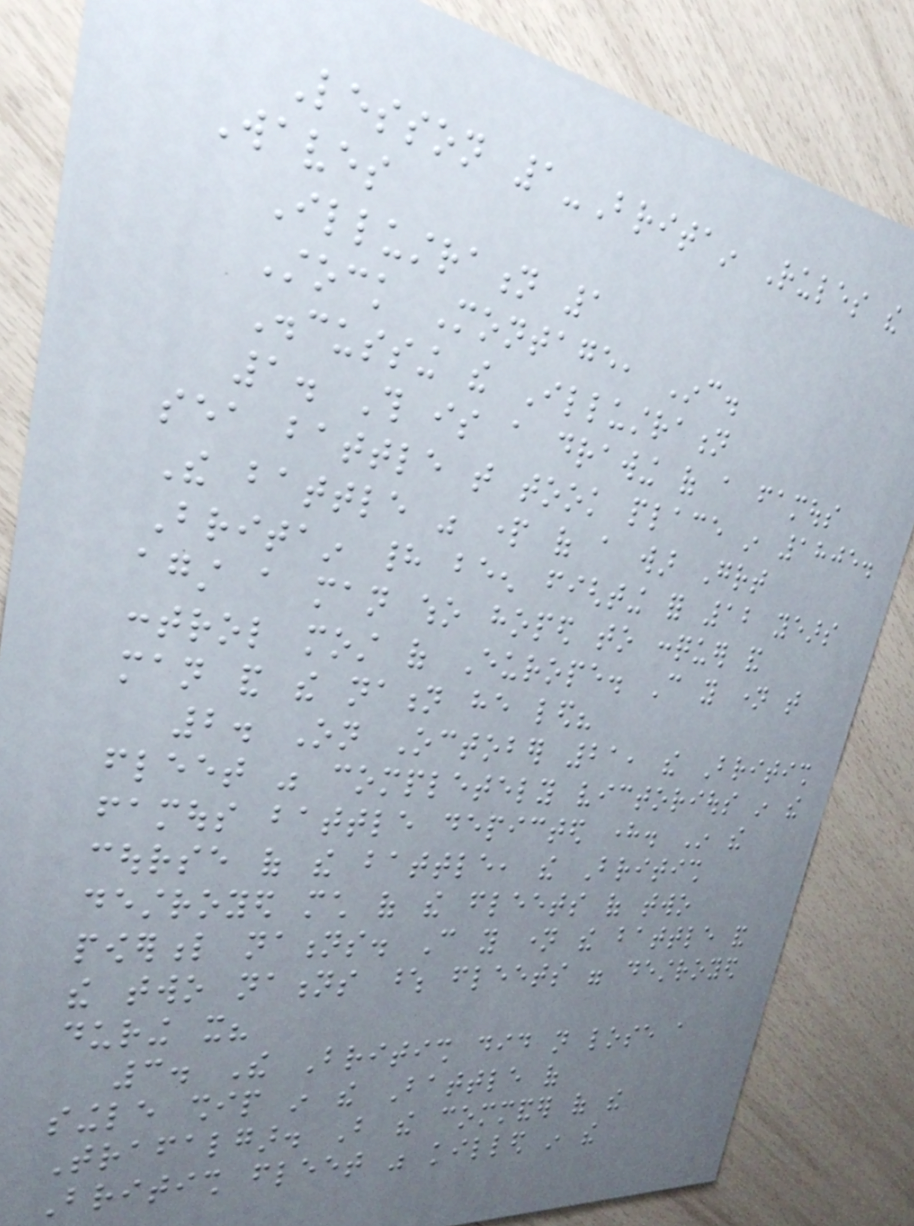Lesson 1-Britain Rules the
Waves
Illustration 1
Stock Montage, Inc.
Discussing the Illustration
1. This is a drawing of a famous
sea battle that took place in 1805.
The battle was part of a war Great
Britain had been fighting for 12 years
against a man who hoped to conquer and
control most of Europe. Can you name that
man and the nation he led?
2. On October 21, the British
fleet was completely victorious in the
famous battle depicted here. In the
course of the battle, the British
destroyed much of the fleets of two
powerful nations. Can you name the battle and
the two nations whose fleets were destroyed
during it?
3. The British did not lose a
single ship in the Battle of
Trafalgar. But the commander of the
British fleet was killed in the
